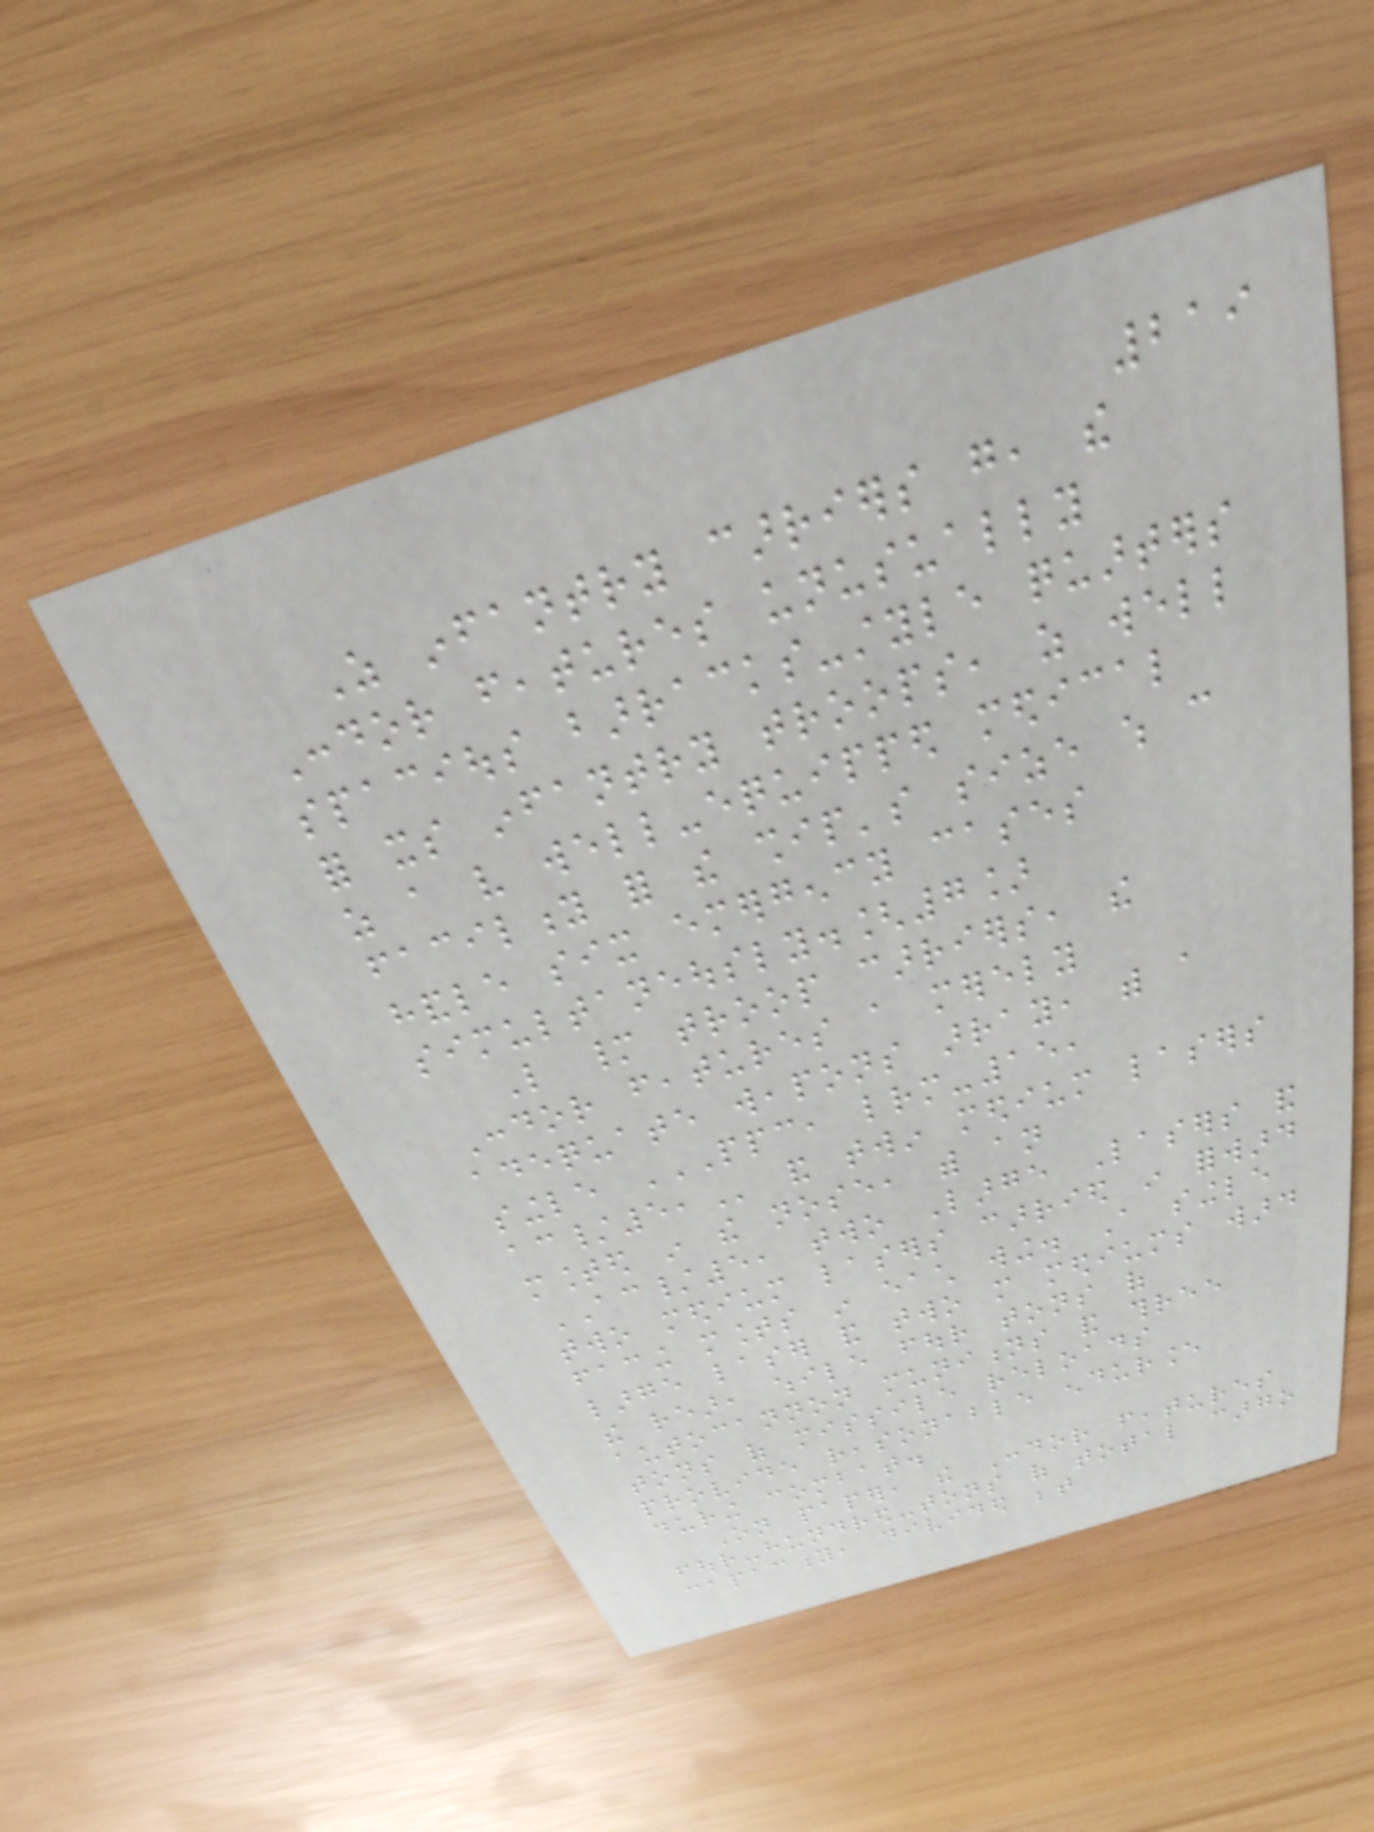219
As infantry carriers go, the
Condor features unusually
spacious barracks-style quarters
for its infantry troops, as well
as a very well-equipped medical
facility for the ship's size which can
handle six emergency cases
simultaneously.[7]
Like many troop carriers, the
Condor features a merely
adequate weapons array, with a
single PPC, LRM-15,
AC/5, and twin medium lasers
mounted in the nose, with an
AC/5, two Large Lasers and
two medium lasers carried in forward
facing mounts in each wing. A single
large laser and two more mediums ward
the rear, while four tons of
autocannon munitions and three
tons of missile reloads
provide reasonable endurance
during combat.
On paper, the Condor features
four-hundred-tons of total cargo
capacity, divided between
